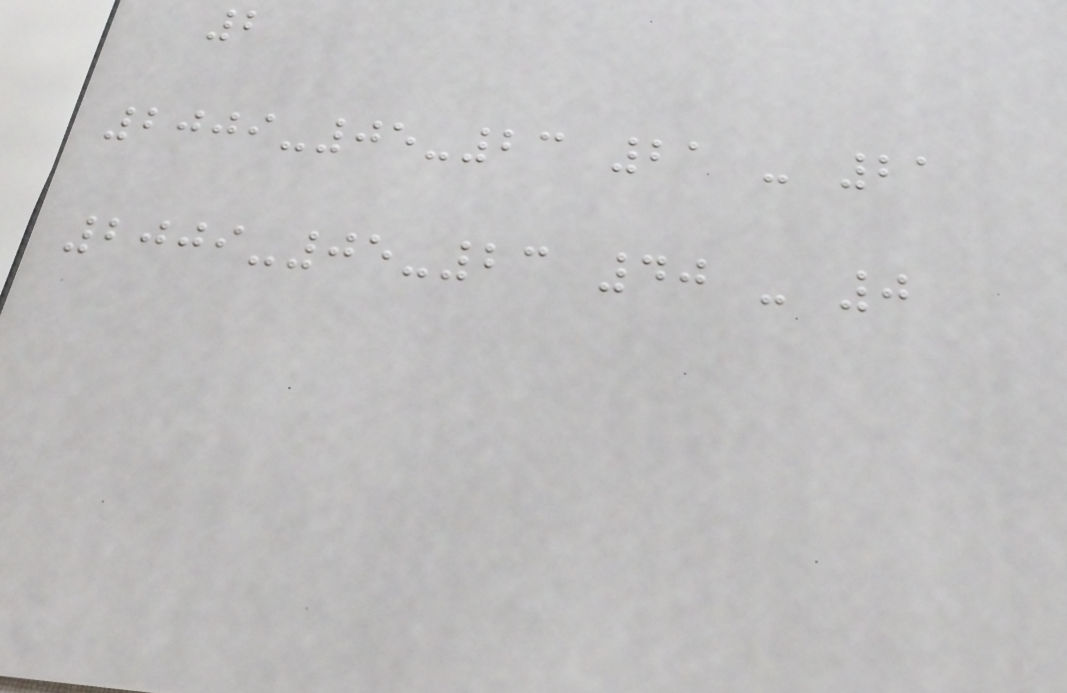2
2009-05-23 21 - 21
2009-05-23 40 - 0
